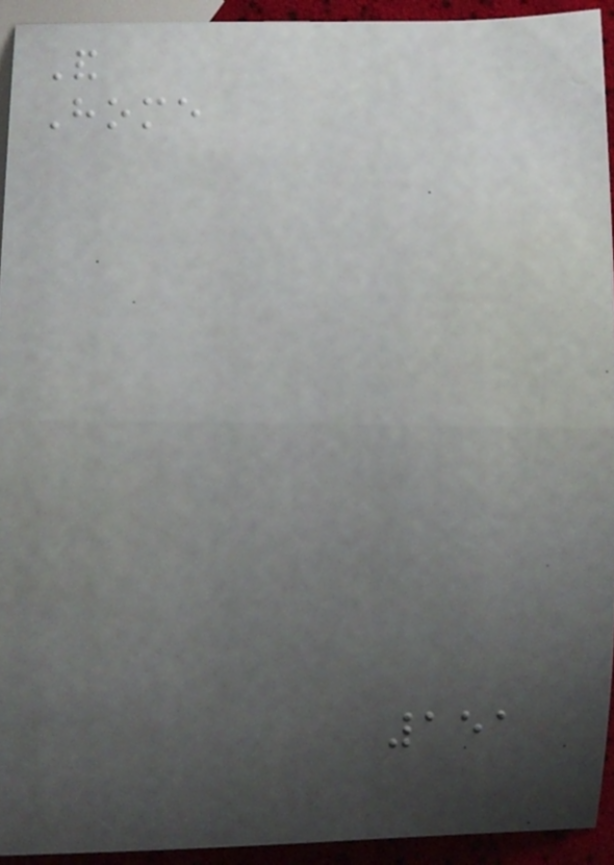And
Home
151
